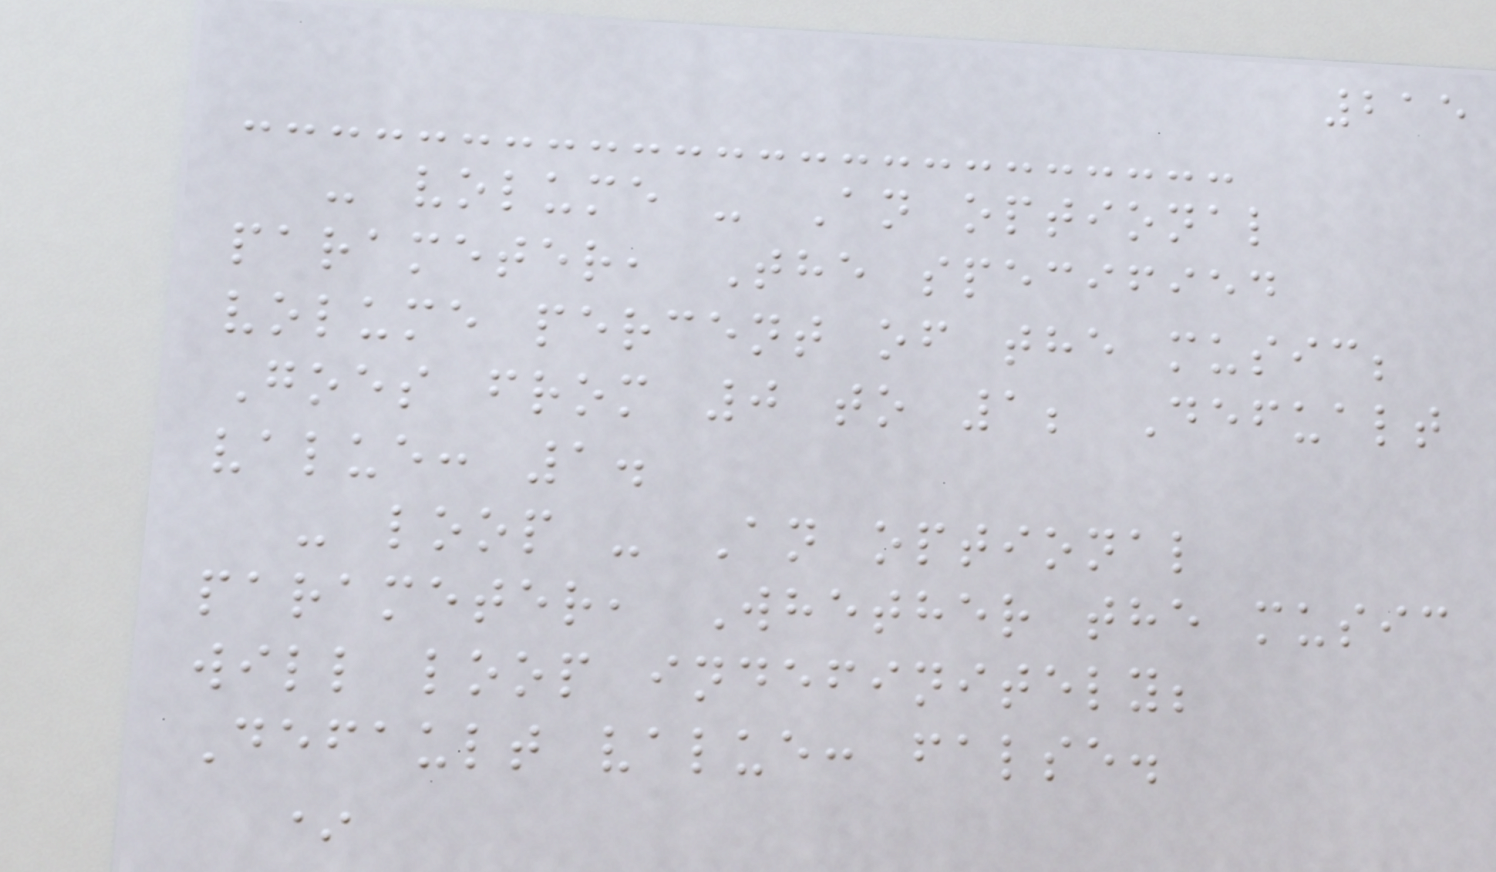215
- volume - An optional
parameter, The specified
volume percent of the music;
Goes from 0 to 1; Defualt
value: 1.
- loop - An optional
parameter, Whether the music
will loop indefinitely;
Default value: false.
*
